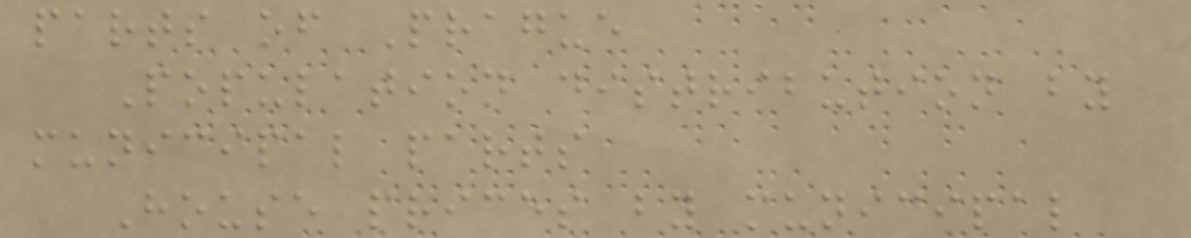parts of Prague
Population distribution by
municipal parts
House prices by municipal
